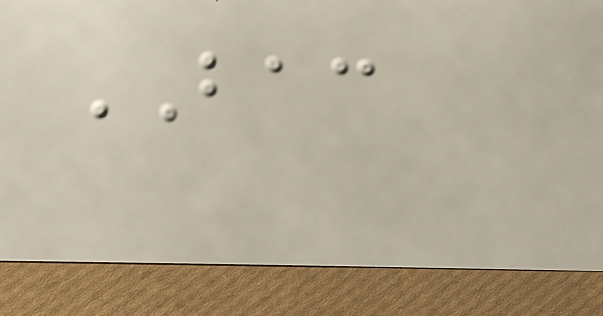BAC
